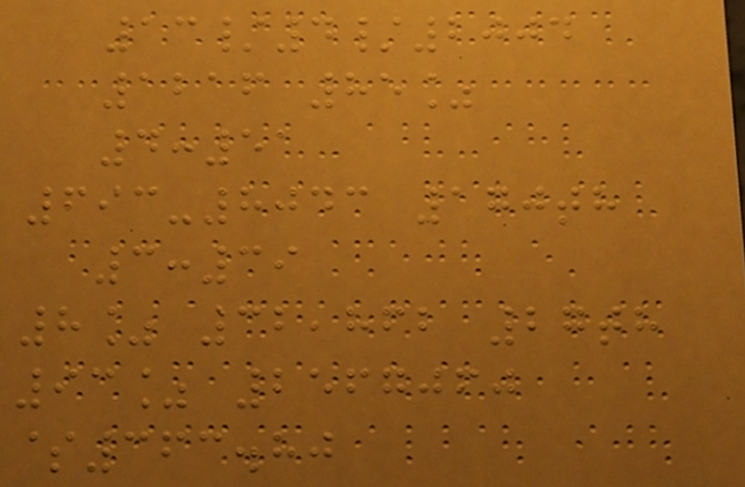13/4/2004
1216 85%
4:51
693-8043 170th
3:39
8% 32,862 27th
93% 2567060
$363.80
